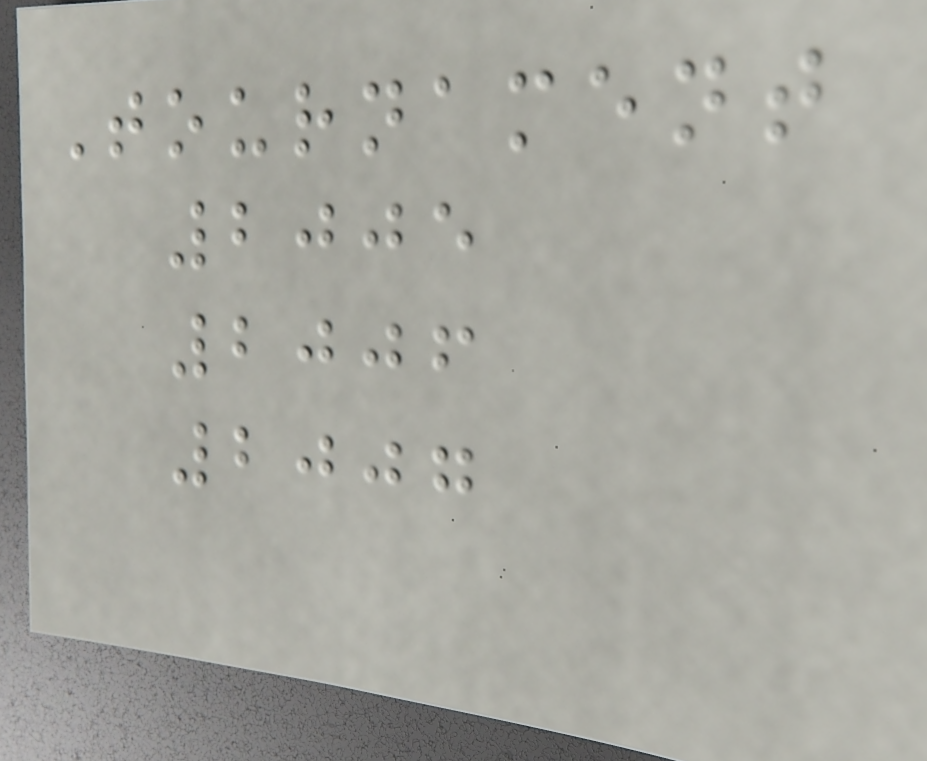Tournament
2005
2006
2007
